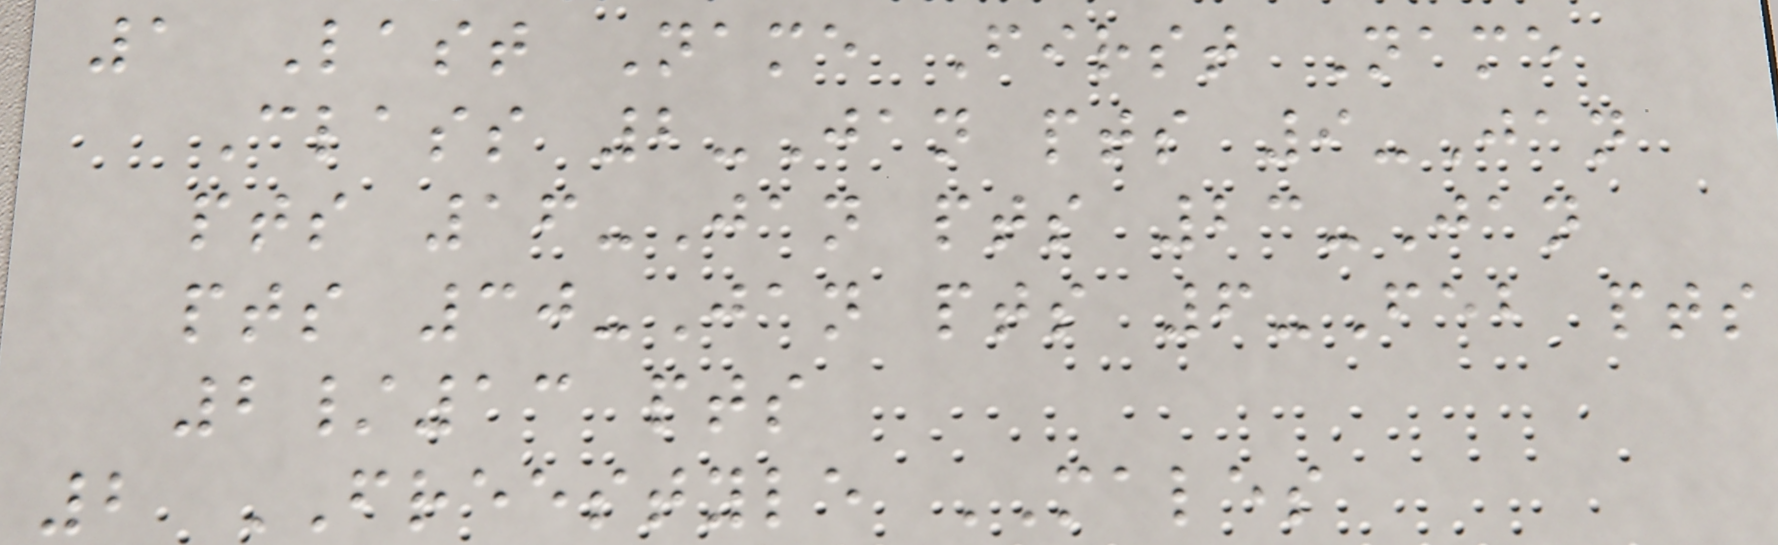1 Last Name First Name
Class 2-Jan pts 9-Jan
pts 16-Jan pts 23-Jan
pts 30-Jan pts 6-Feb pts
2/13 pts
2 FREESTYLE MALES
